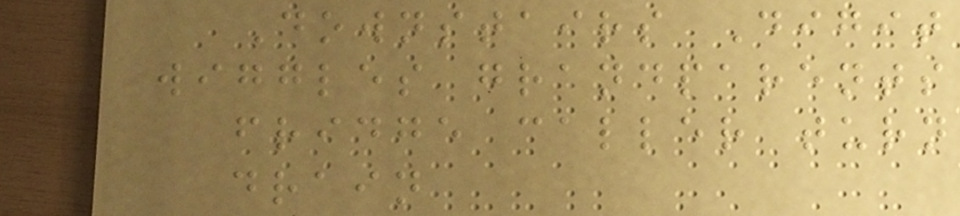Downstairs Digit
wiggles grandparents
fridge caller turn
drain
